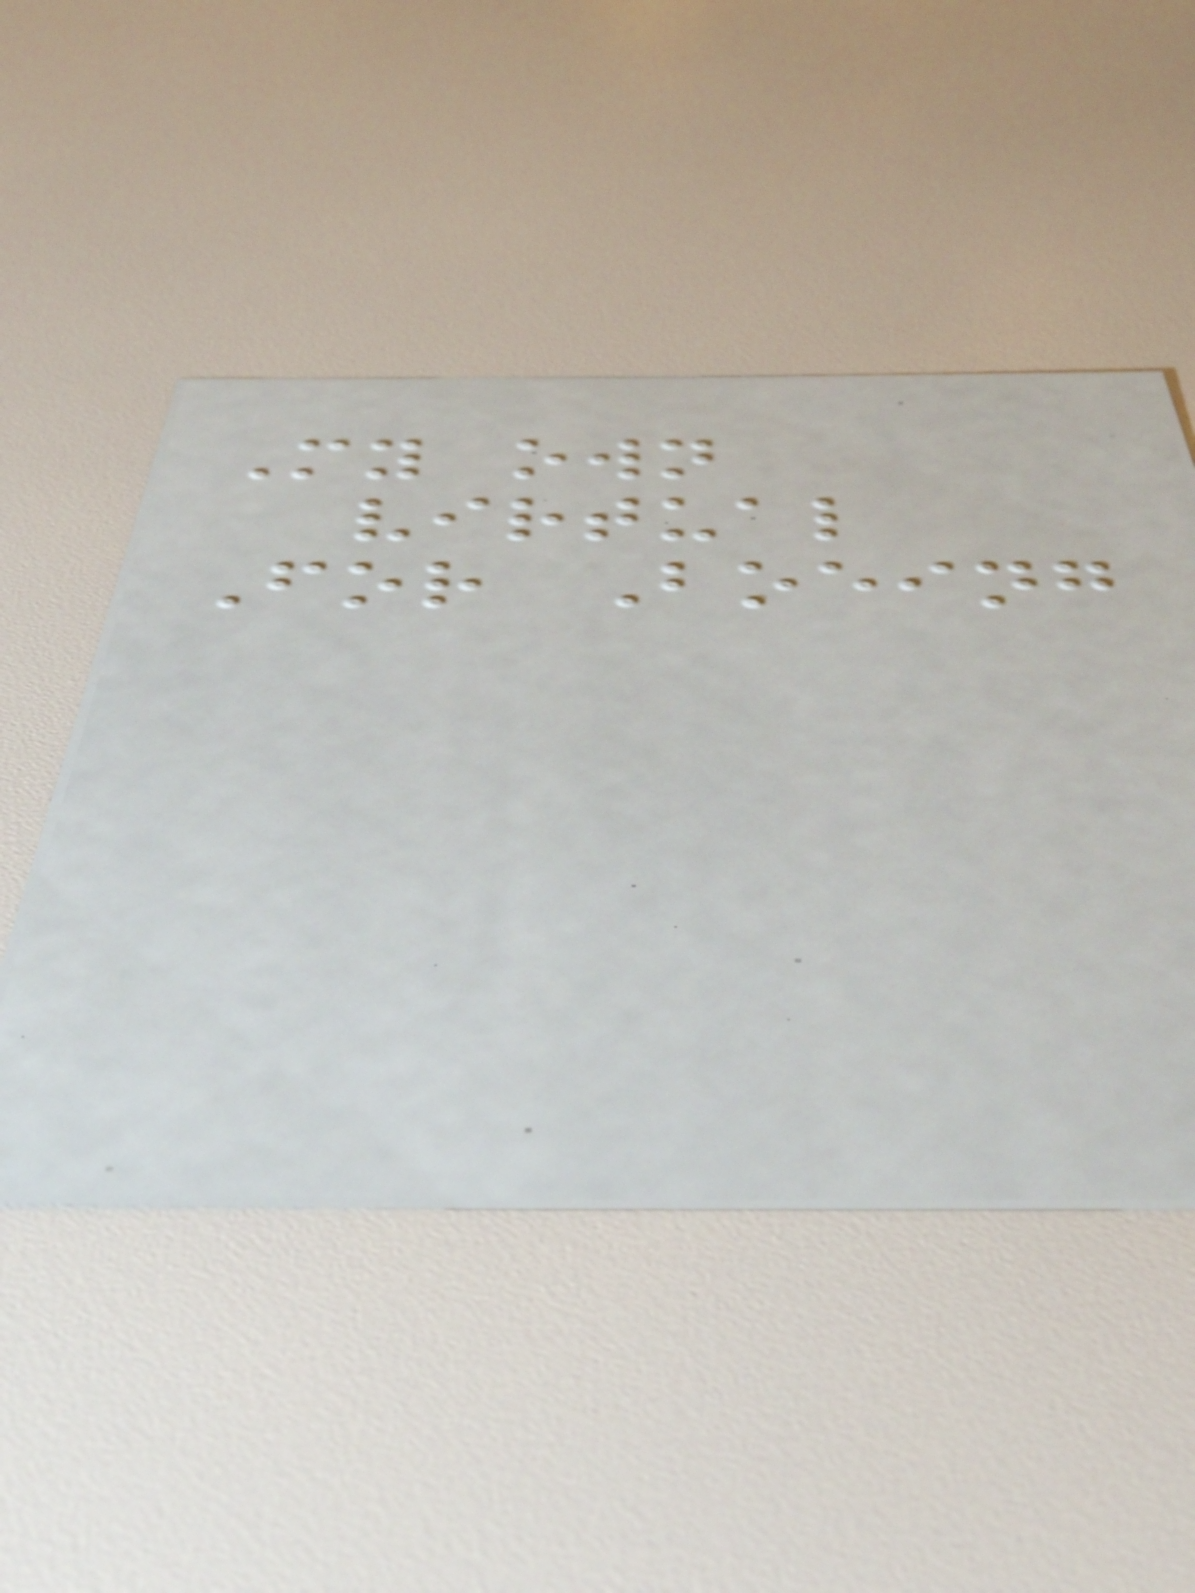My own
virtual
For Boeing
